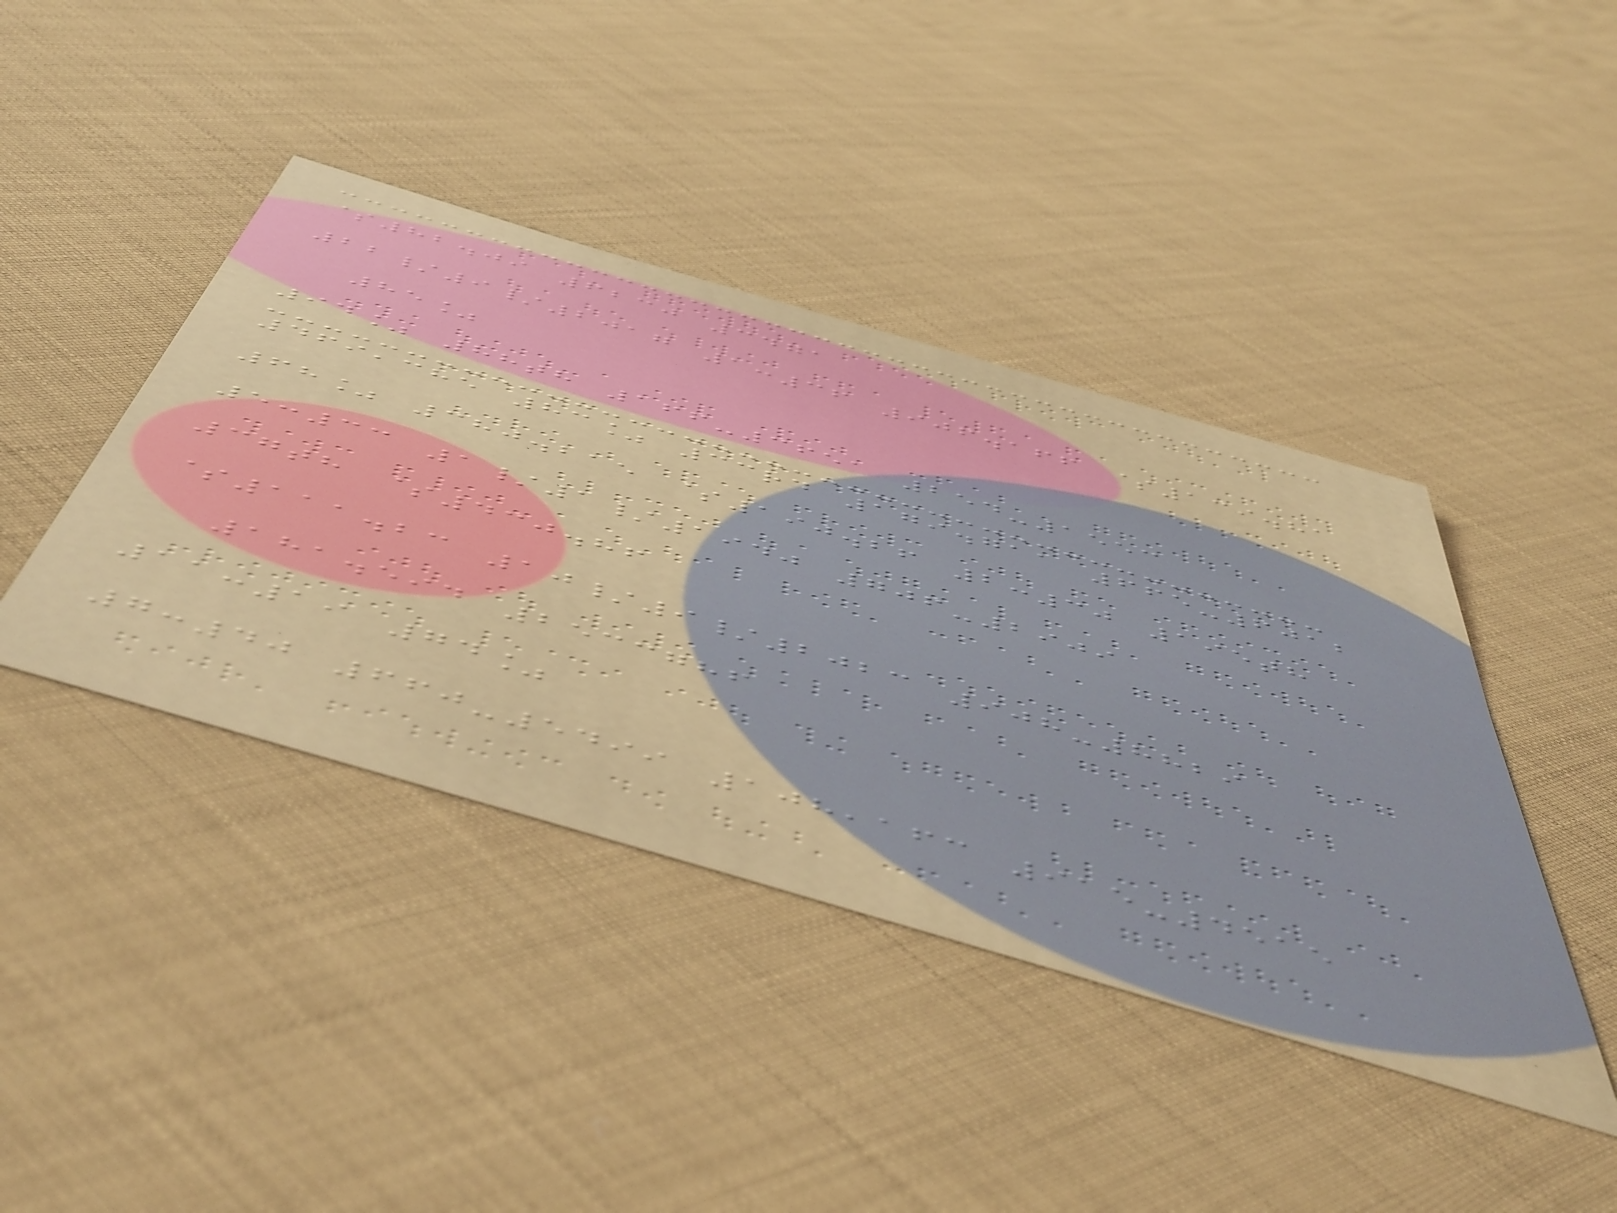$82.09 6230 3471
22/9/2017 1:36 906.166 $139.81
85%
94% 88th 166-3651 254-1553
469,385 83% 33rd 179.711 665-6012
68% 380.215 $190.26 2:30 195th
5:33 1/1/1940 706-2909
37th $430.86
$111.23 10/9/2023 908-8829
181.594 2533786
11:19 74%
7:40 660-5499 108,163 915-4515
